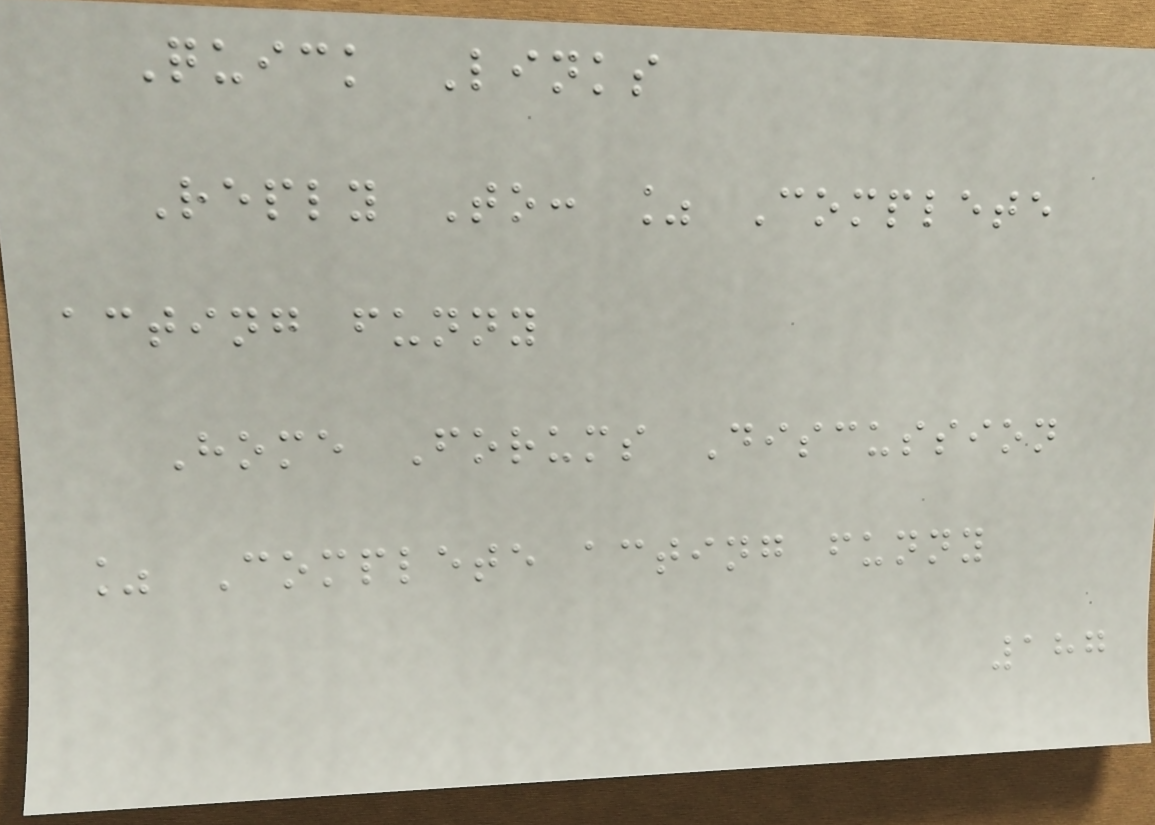Quick Links
Reply To: % Complete
acting funny
Home Forums Discussion
% Complete acting funny
187
